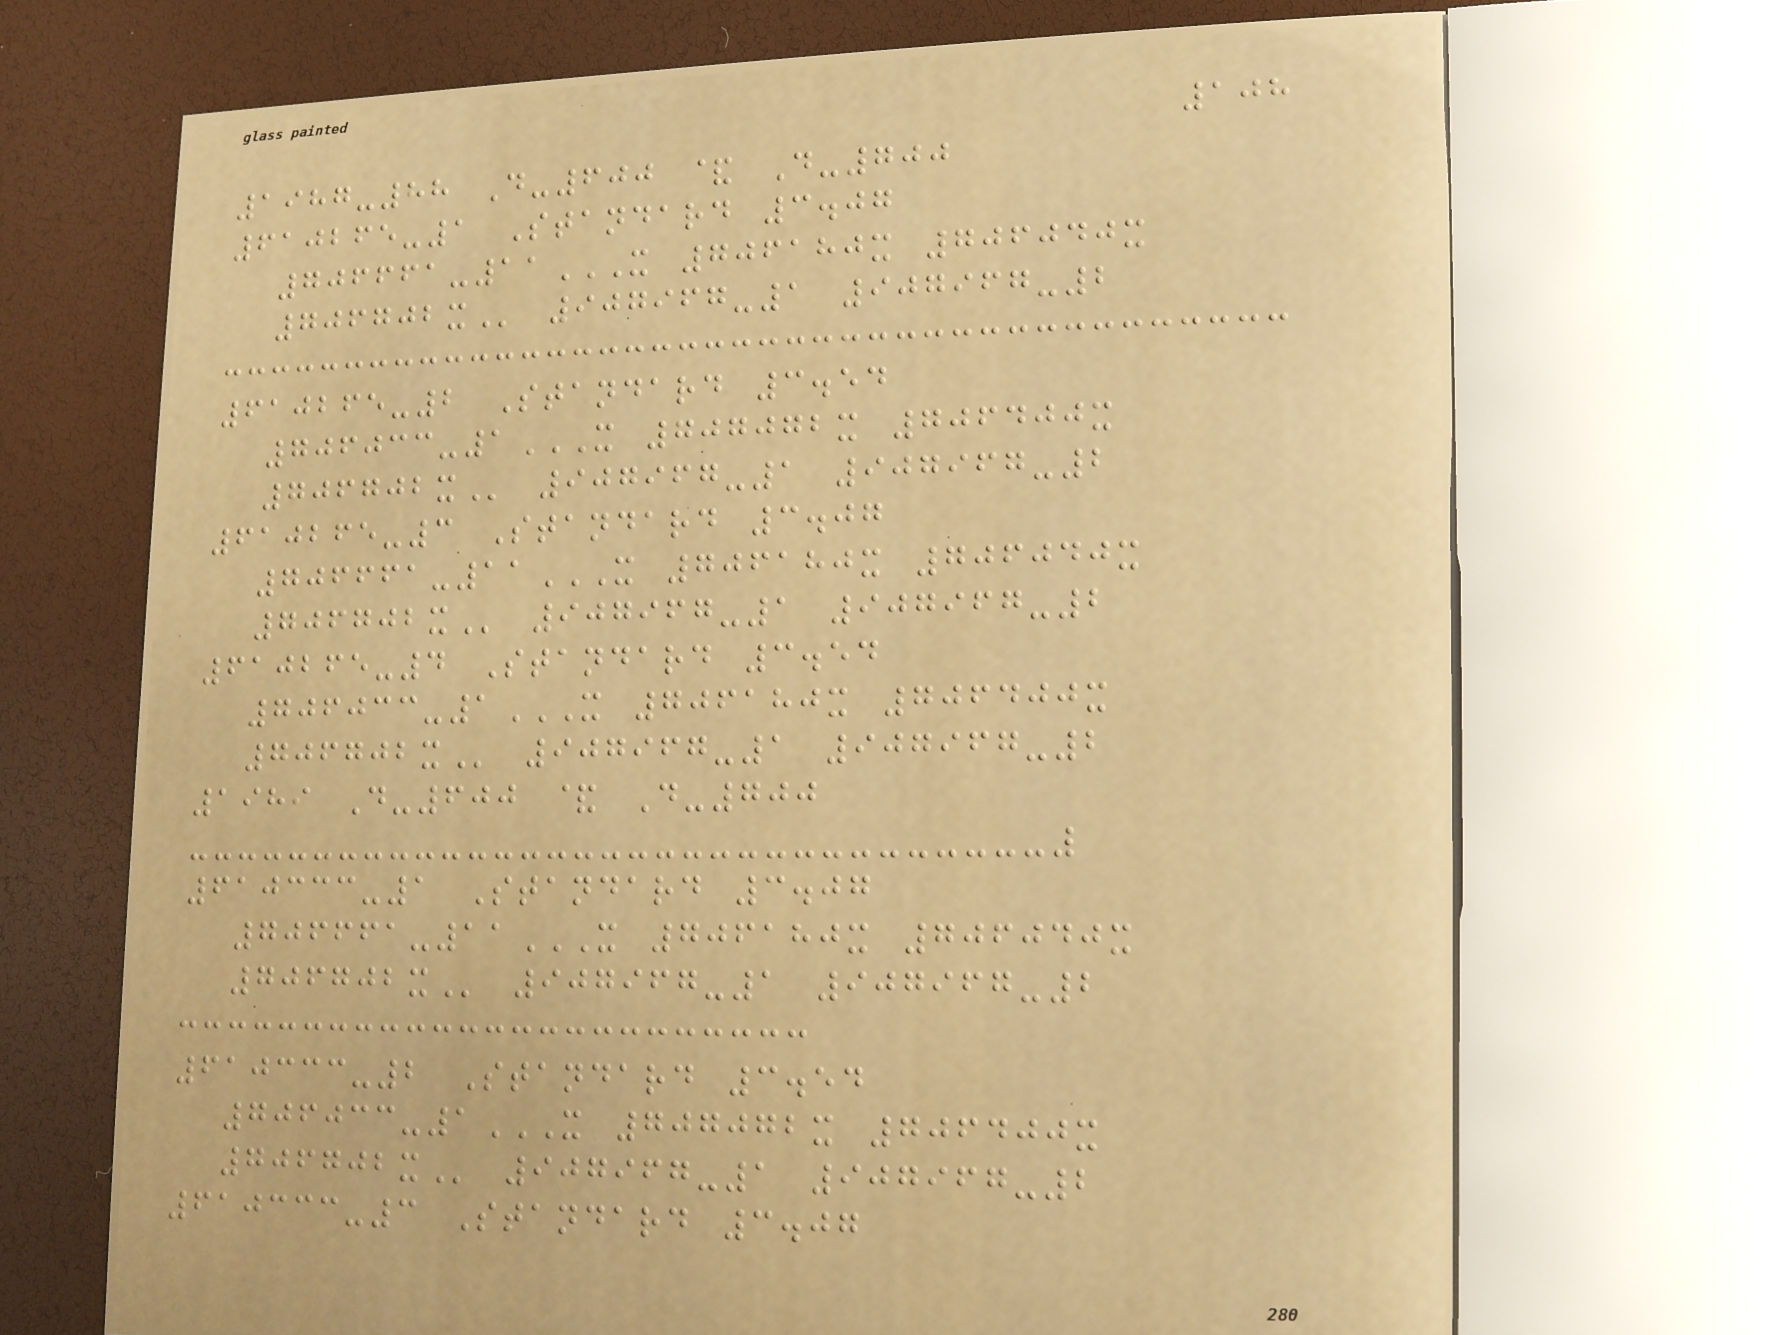108
1987-88 D-600 & D-700
610265-1 Standard 3.07
706661-11X 706180X 706040X
706702X 907967-1 907967-2
610265-2 Standard 3.54
706033-1X 707072X 706400X
706702X 907967-1 907967-2
610265-3 Standard 3.07
706661-11X 706180X 706040X
706702X 907967-1 907967-2
610265-4 Standard 3.54
706033-1X 706180X 706400X
706702X 907967-1 907967-2
1989 D-600 & D-700
610333-1 Standard 3.07
706661-11X 706180X 706040X
706702X 907967-1 907967-2
610333-2 Standard 3.54
706033-1X 707072X 706400X
706702X 907967-1 907967-2
610333-3 Standard 3.07
